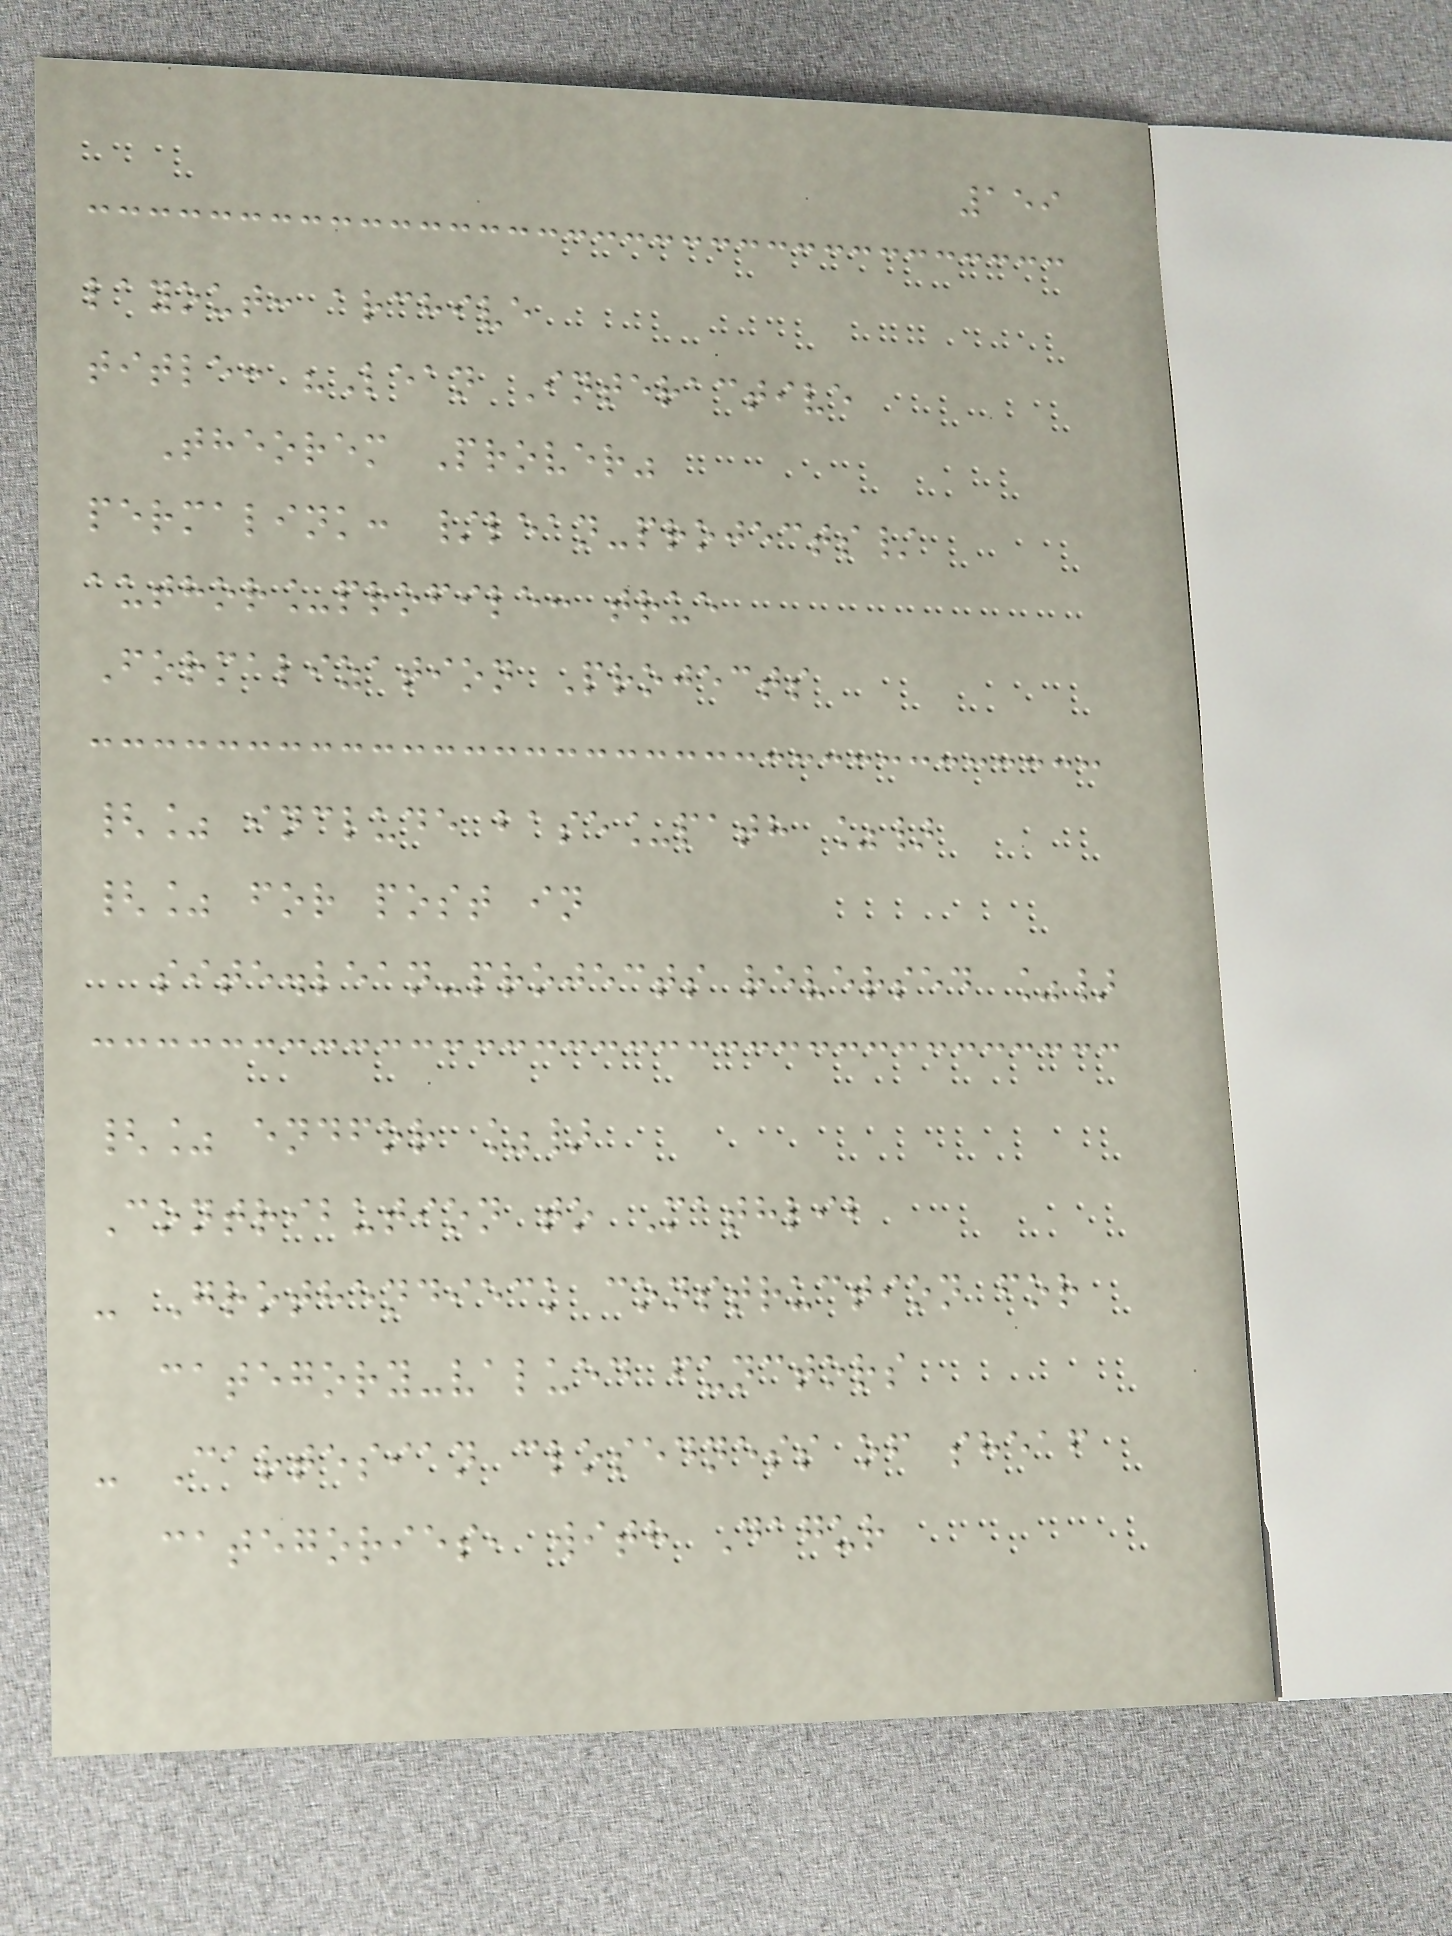159
layout: archive
title: "Lean Interactive
Theorem Prover"
permalink: /lean-projects/
author_profile: true
Formalization Projects
{% include base_path %}
{% for post in
site.lean-projects reversed %}
{% endfor %}
Contribution to Mathlib
- Grothendieck construction for
category-valued functors
- Cartesian closedness of sheaf
categories, with Dagur
